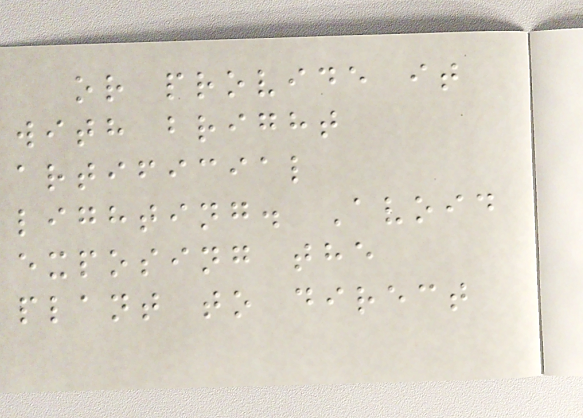or provide it
with bright
artificial
lighting. Avoid
exposing the
plant to direct
